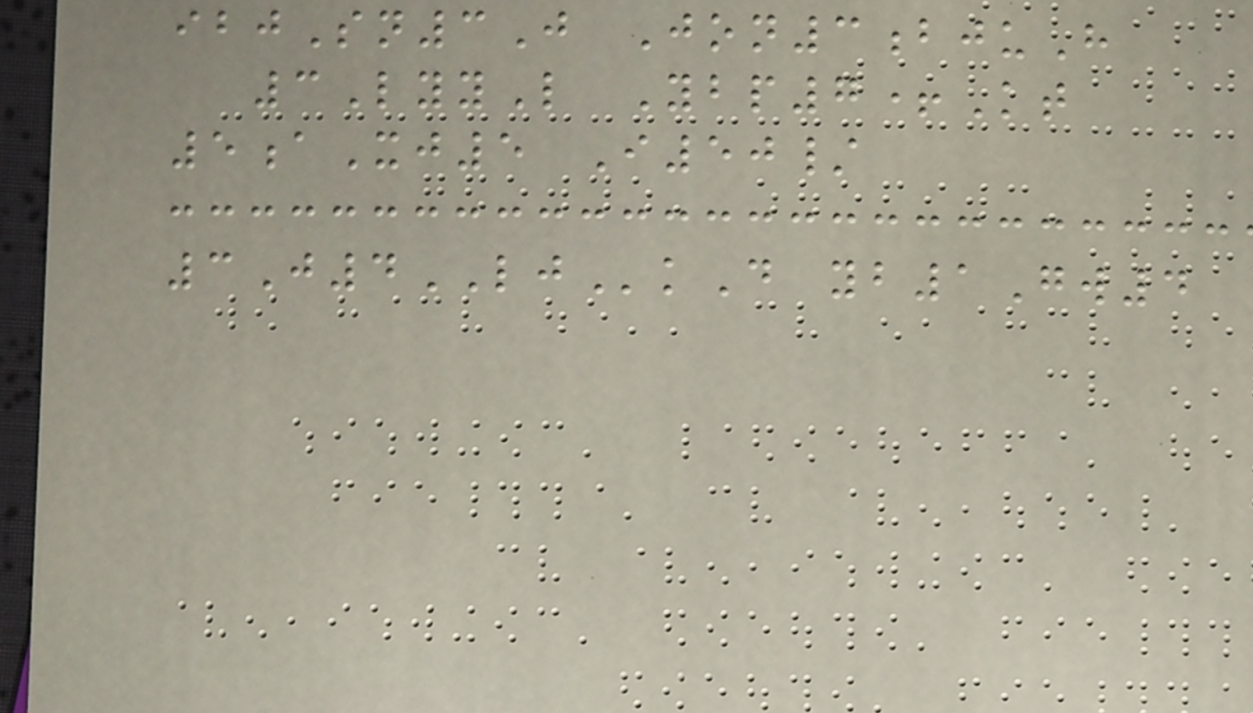ibjSn3J Jon3bjuH
3LyyL Ybp7+Kt
5aXj5 I50/
3J4LJkD yb1Gw4
